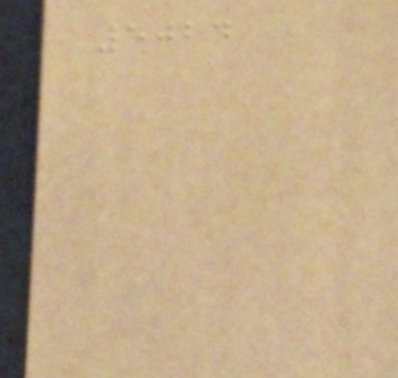5024
